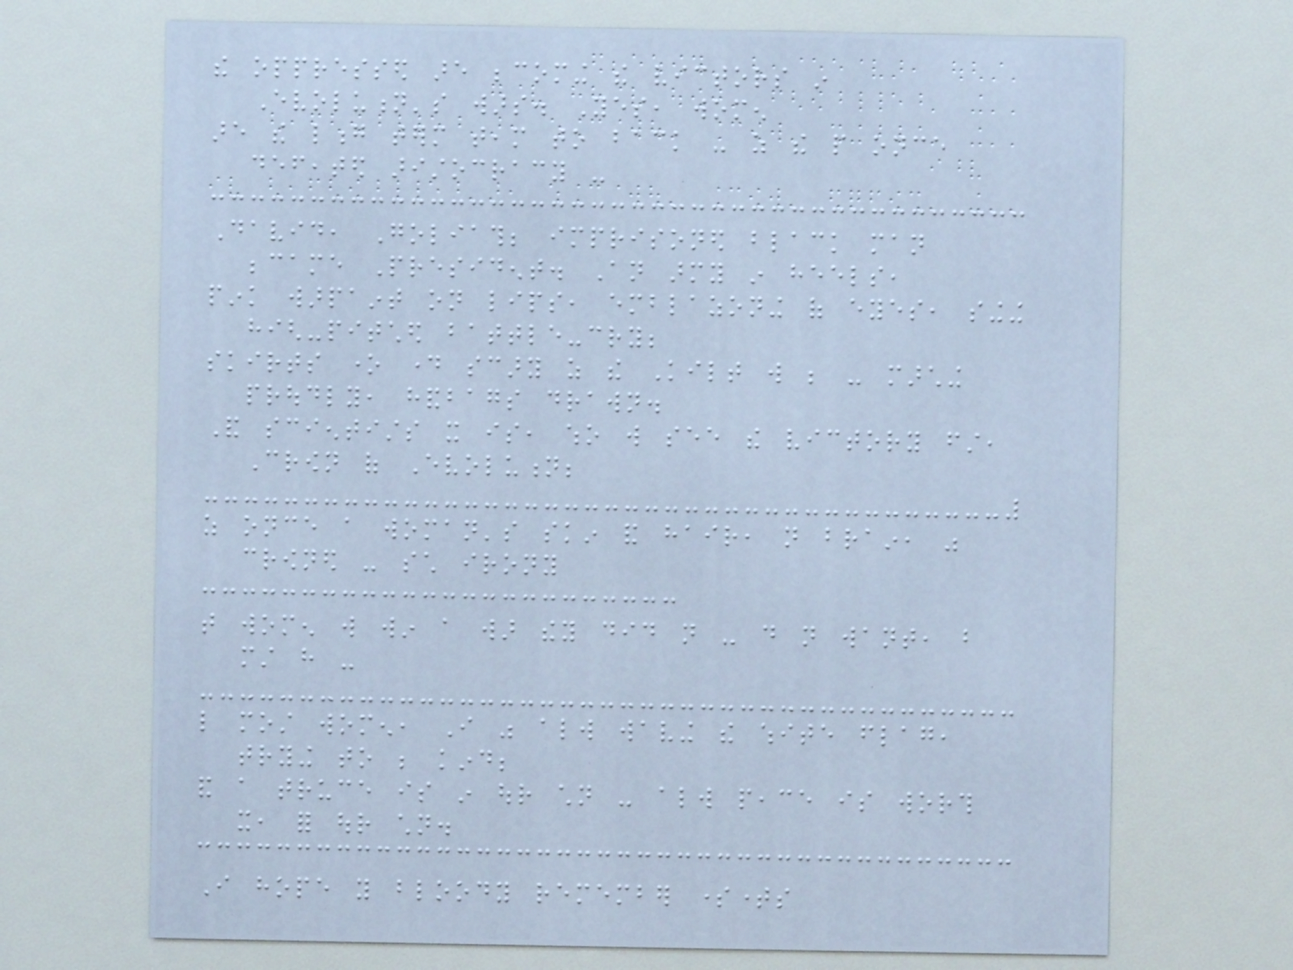the oppressed are becoming the victors in
Evolution's wars. Yes, women
are the long term team to back - as the people once
defeated aristocracy -
David, Goliath; imprisoned black man
became President. An army in heels,
pink warpaint on lips, emblazoning of eyes, singing
high-pitched battle-cry;
skirts one day scary as the Kilt will be - marching
proudly, handbags drawn.
And scientists it is, who will see the victory first,
Crown of Evolution;
as once a woman's skin and hair, not brain, was
crowned - such irony
that women will win a war they did not - do not want, but
must have -
like most women, I was always waving the white flag,
trying to be kind;
and a truce is in our children - always peace is worth
it, for our children.
I hope you bloody remember sometimes
